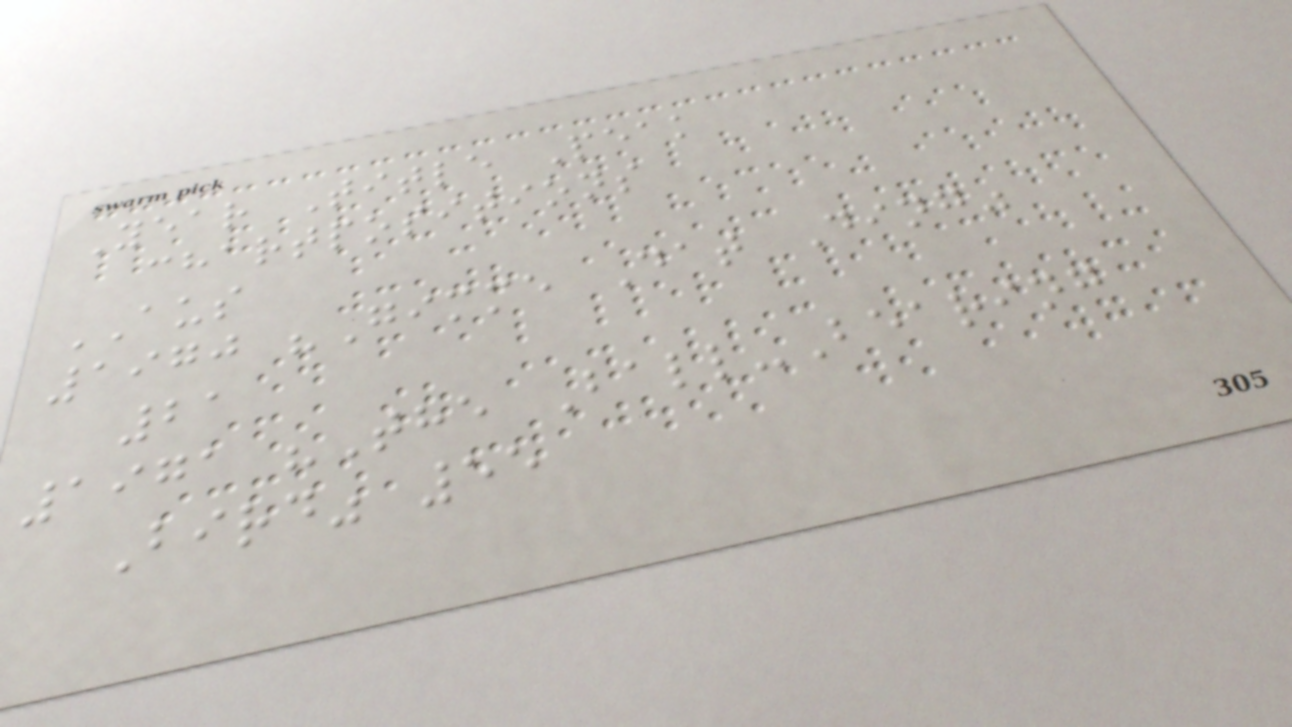Year Title Peak
chartpositions
AUS
1970 "Gimme Dat Ding"
21
1971 "The Ball-Bearing
Bird" 55
